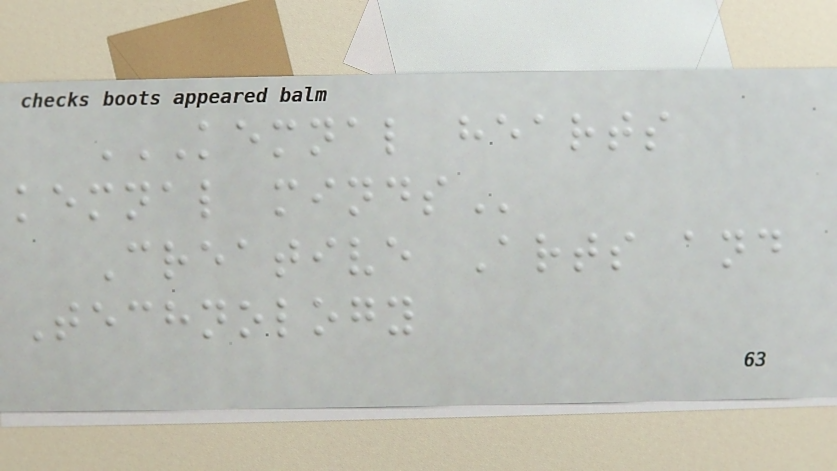KEMNAL HEARTS
KEMNAL MINDS
Creative Arts and
Technology
